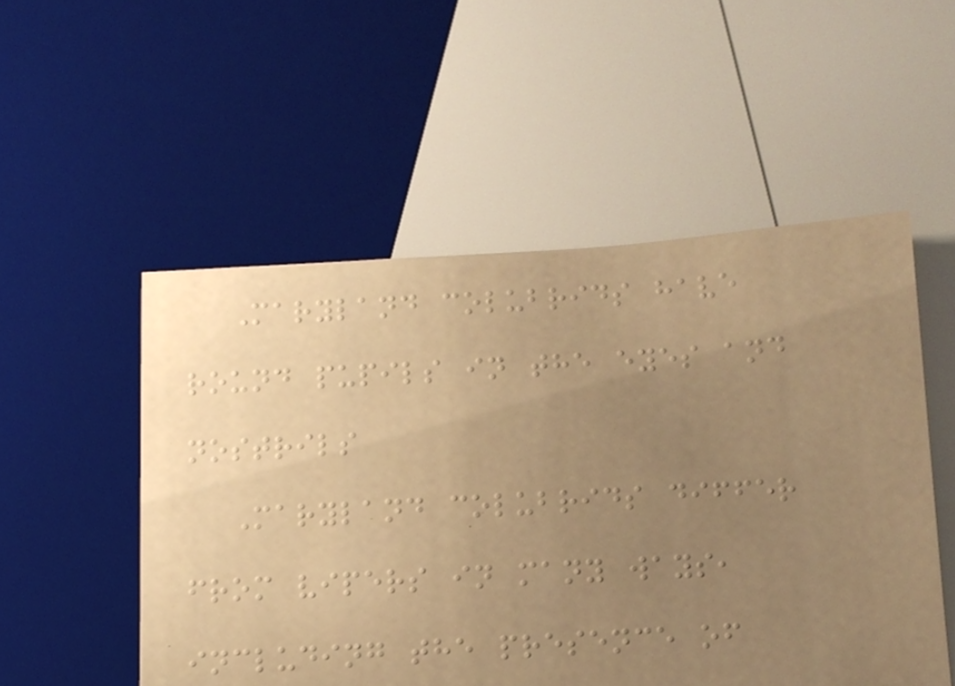Maryland colubrids have
round pupils in the eyes and
nostrils
Maryland colubrids differ
from vipers in many ways,
including the presence of
